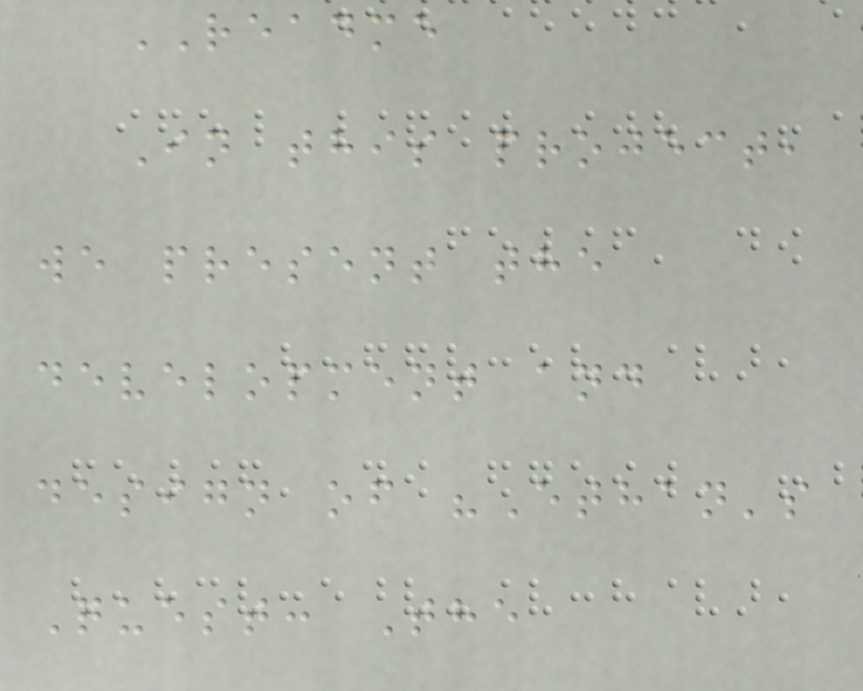README
In this project,
we present the
development and
design of "Ethan's
Quest: The
